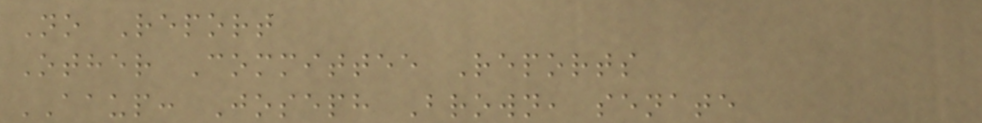No Report
Other Committee Reports
AAUP: Joseph Brown, senate
